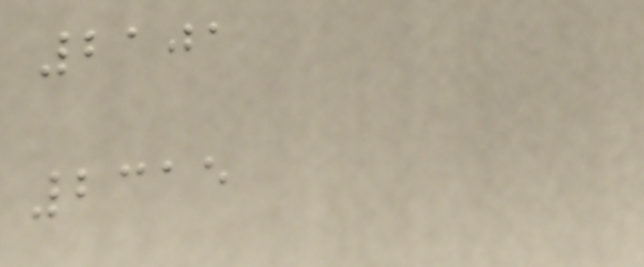2101
2315
